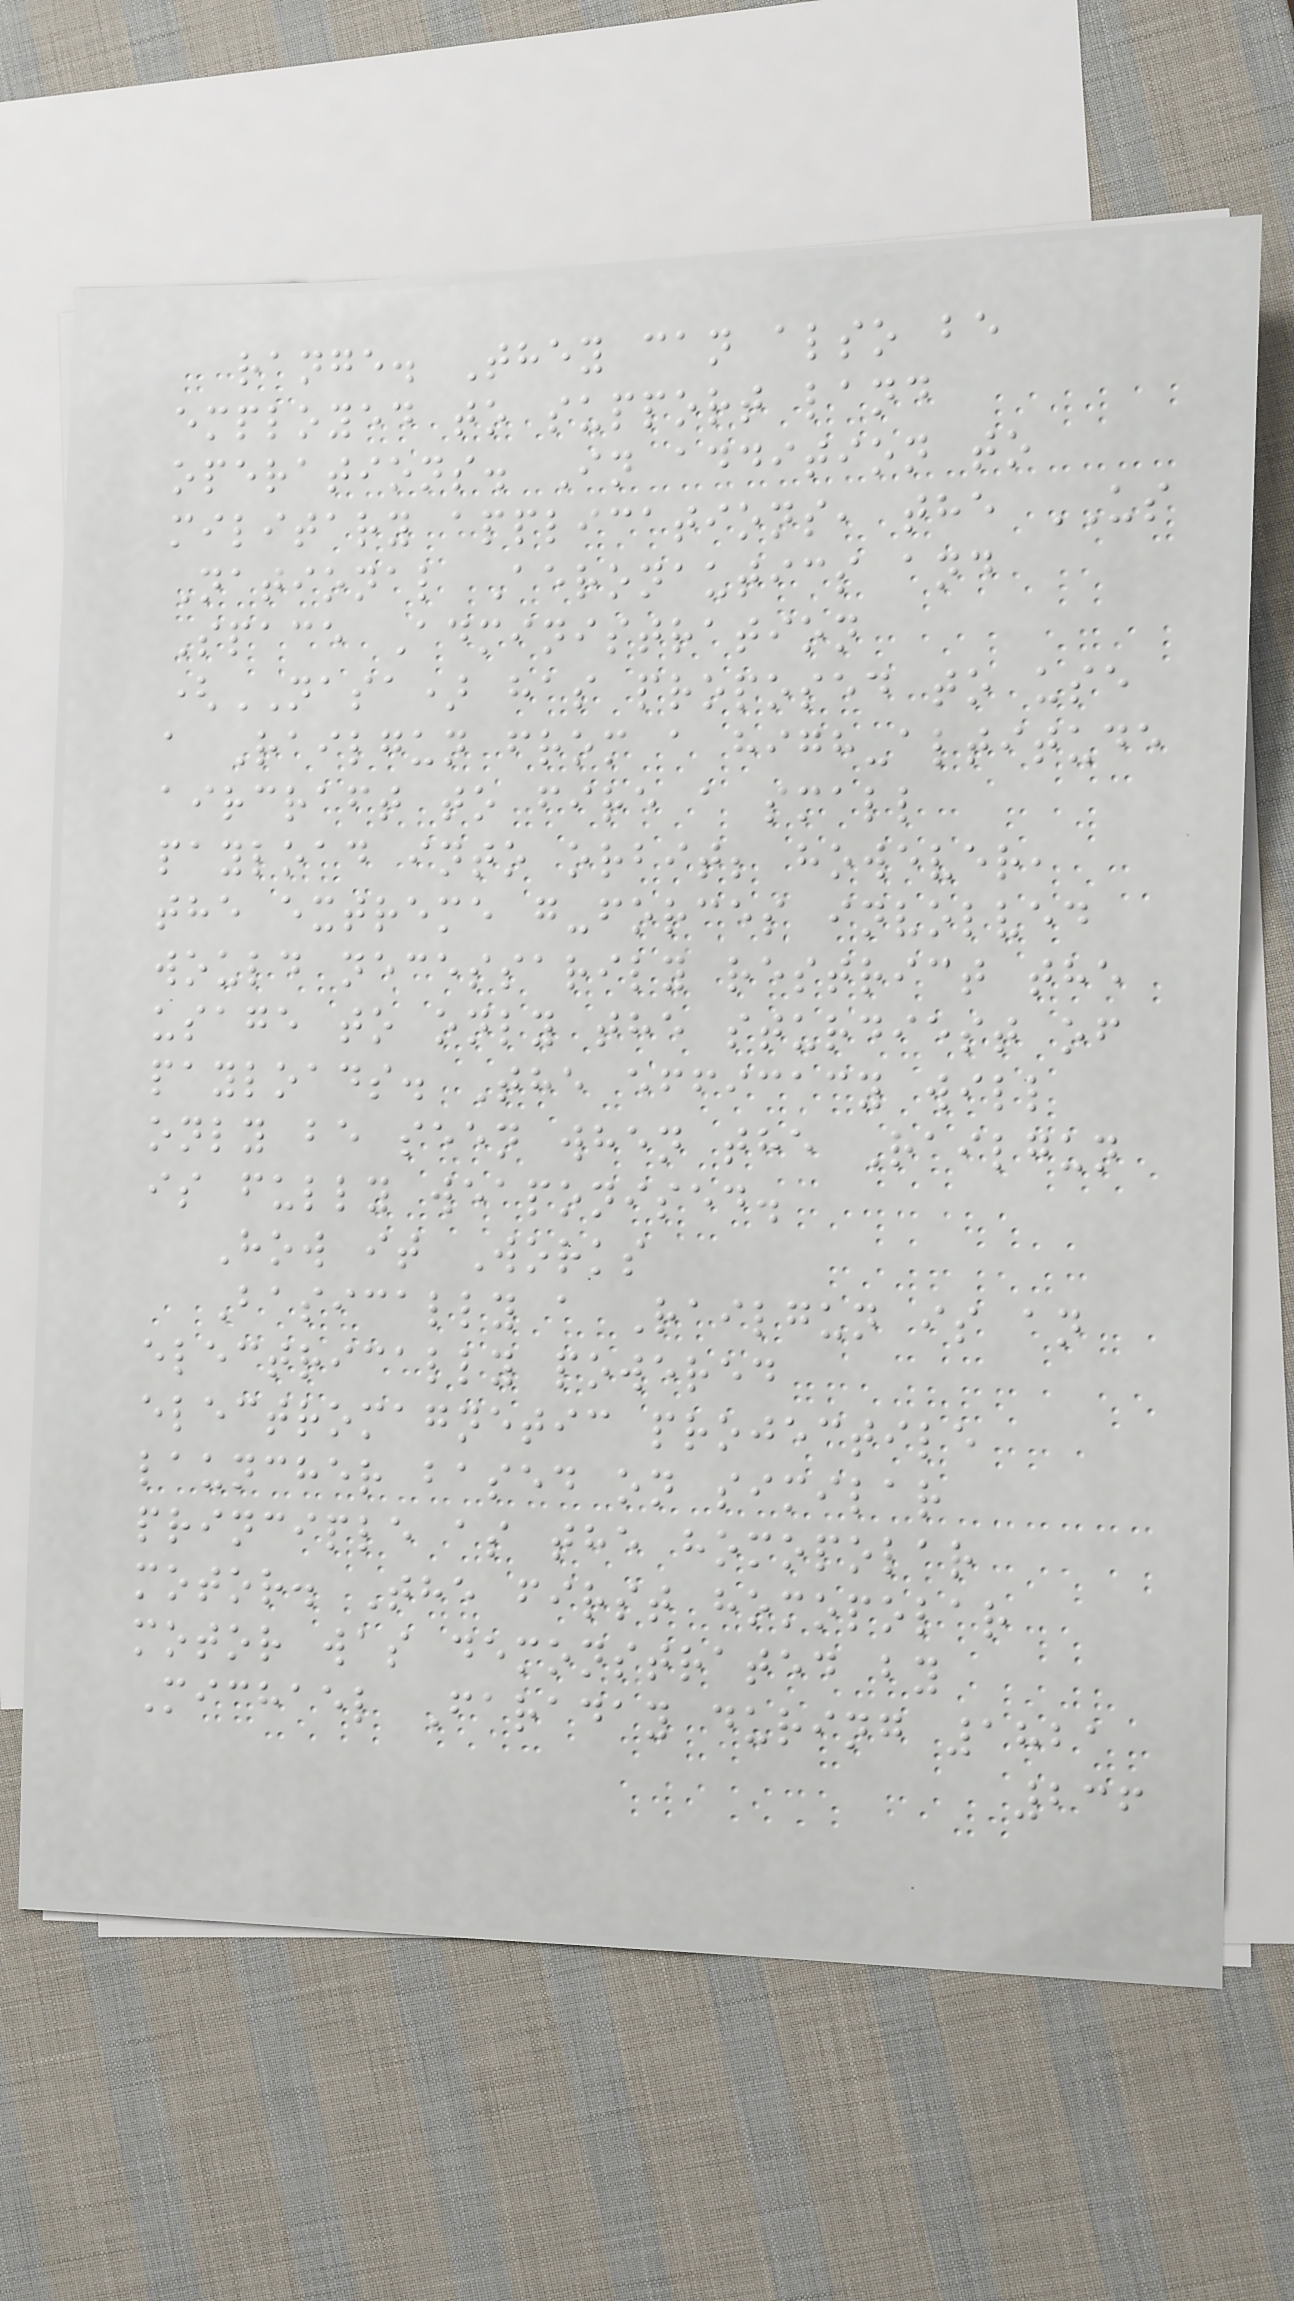range. They can also be
employed to support land
operations. In addition to
military applications, the US
National Aeronautics and
Space Administration
(NASA) has proposed to use
a Railgun from a high-altitude
aircraft to fire a small
payload into orbit; however,
the extreme g-forces involved
would necessarily restrict the
usage to only the sturdiest of
payloads. The efficacy will
only be seen when the Railgun
is fully weaponised.
How it Works
Basically a Railgun is an
electrically powered
electromagnetic projectile
launcher based on similar
principle as the homopolar
motor. The first homopolar
motor was demonstrated by
Michael Faraday during 1821
236
